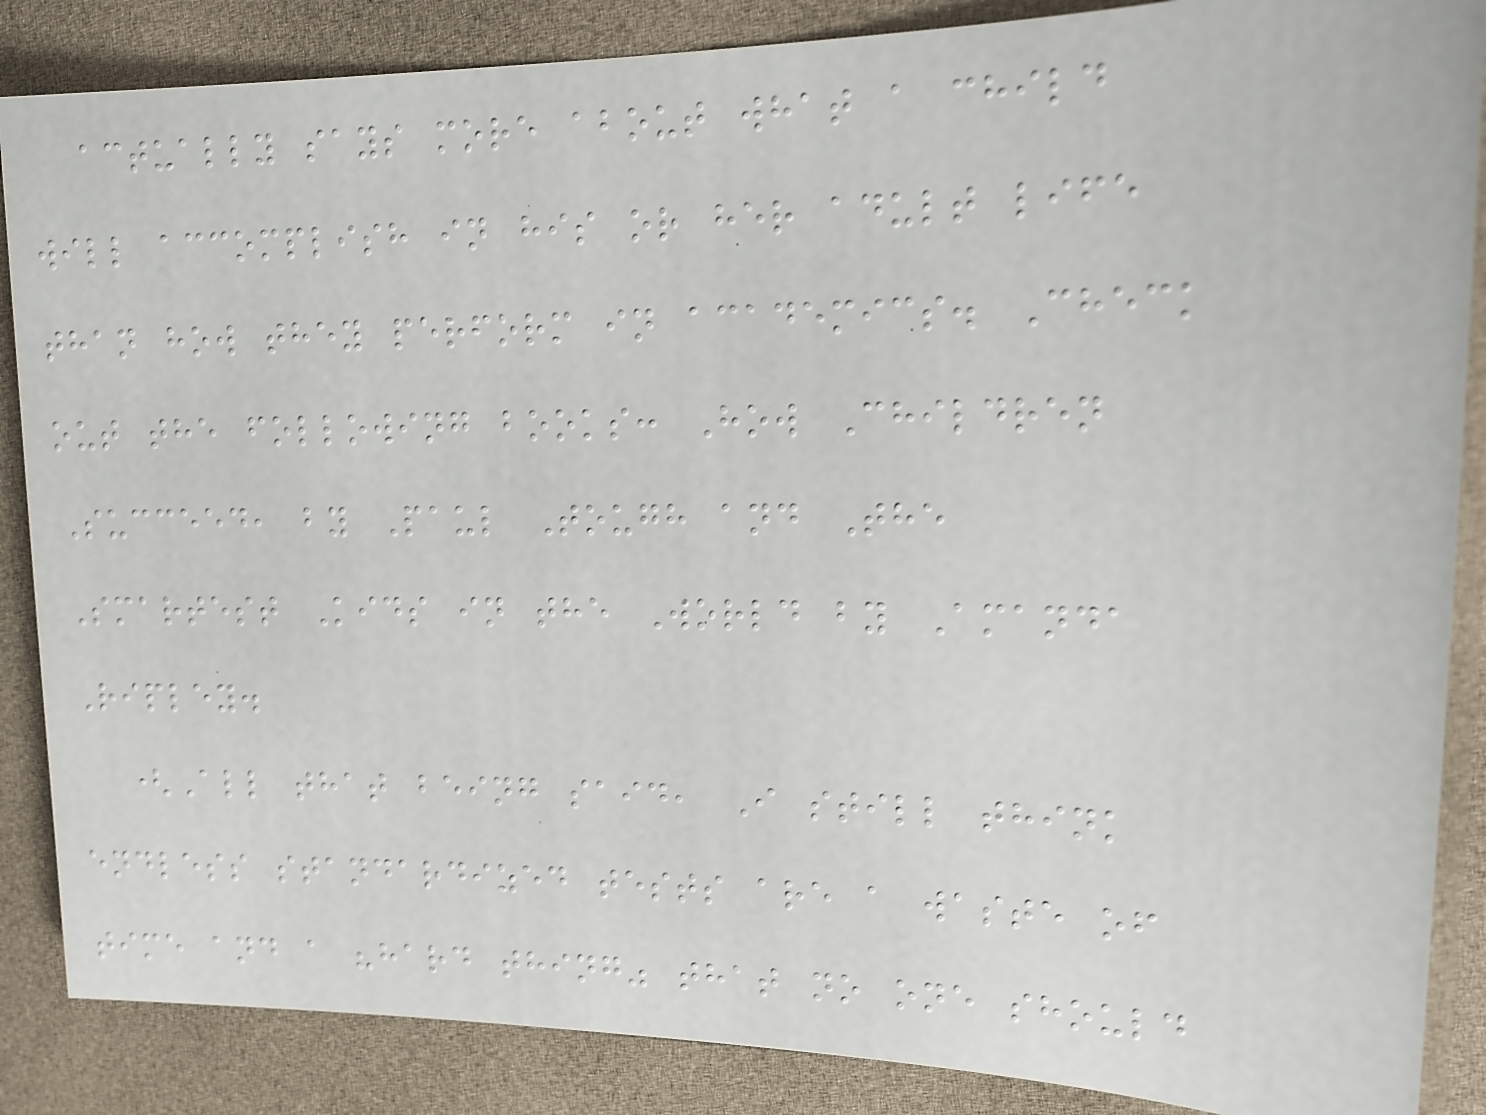actually says more about what a child
will accomplish in his or her adult life
than how they perform in academics. Check
out the following books: How Children
Succeed, by Paul Tough and The
Smartest Kids in the World by Amanda
Ripley.
(All that being said, I still think
endless standardized tests are a waste of
time and a "hard thing" that no one should
